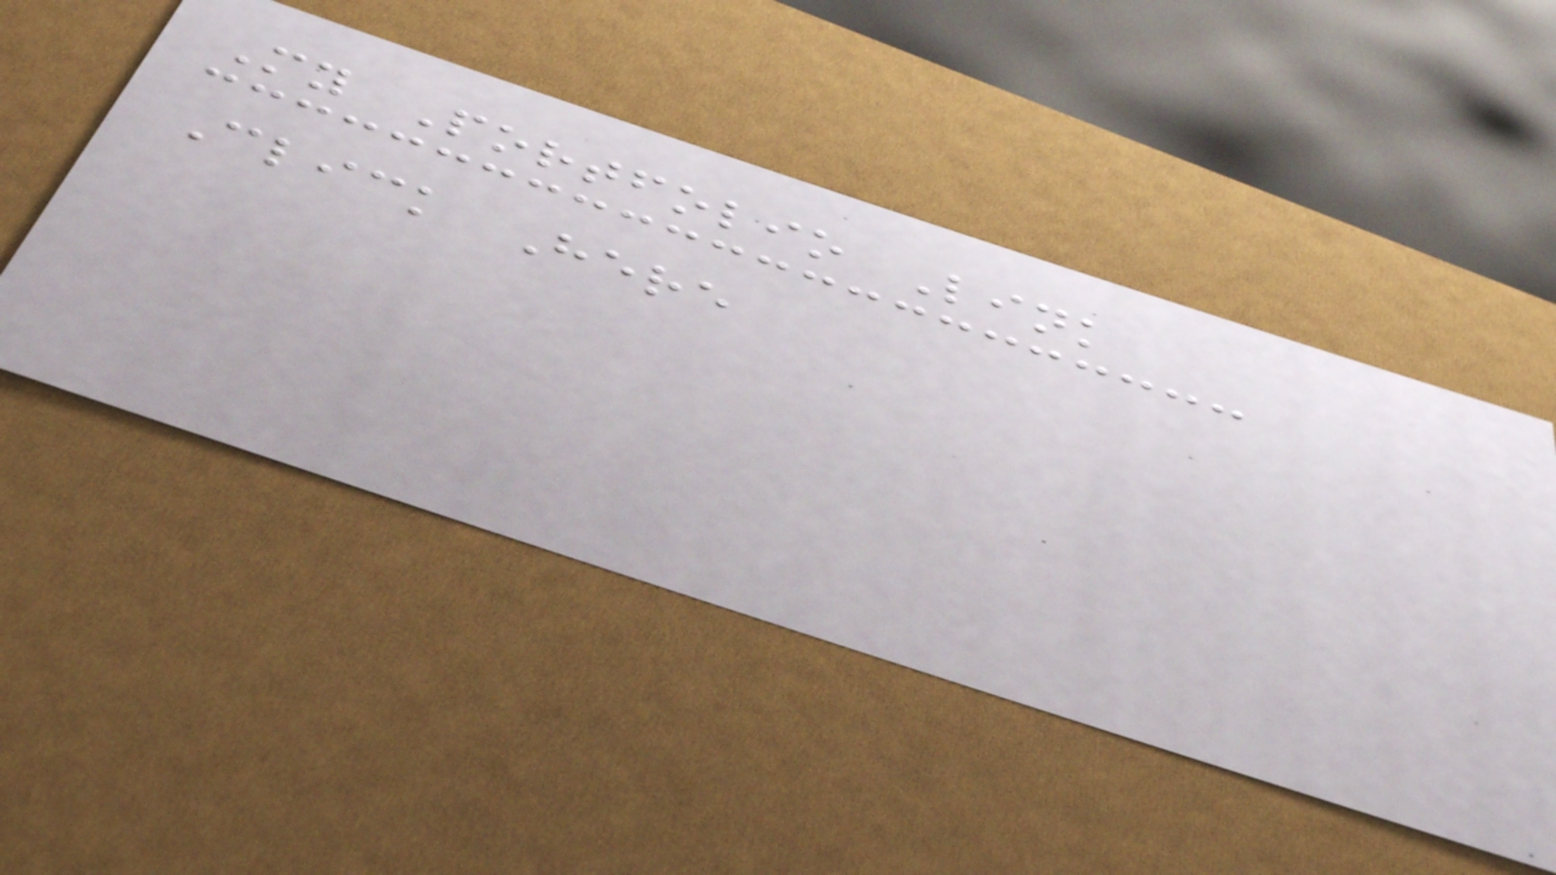My Portfolio Link
Click Here
